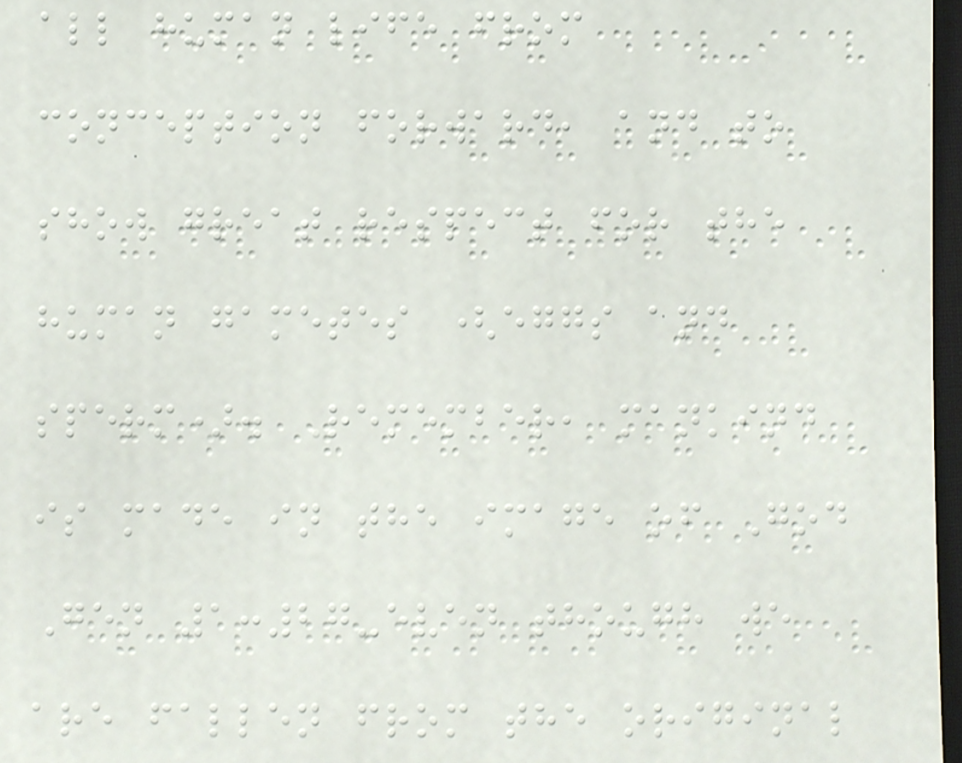all human life from
conception forward, and to
show great respect for the
human gametes (eggs and
sperm). Remember, mankind
is made in the image of God
Gen 1:27-even though we
are fallen from the original
